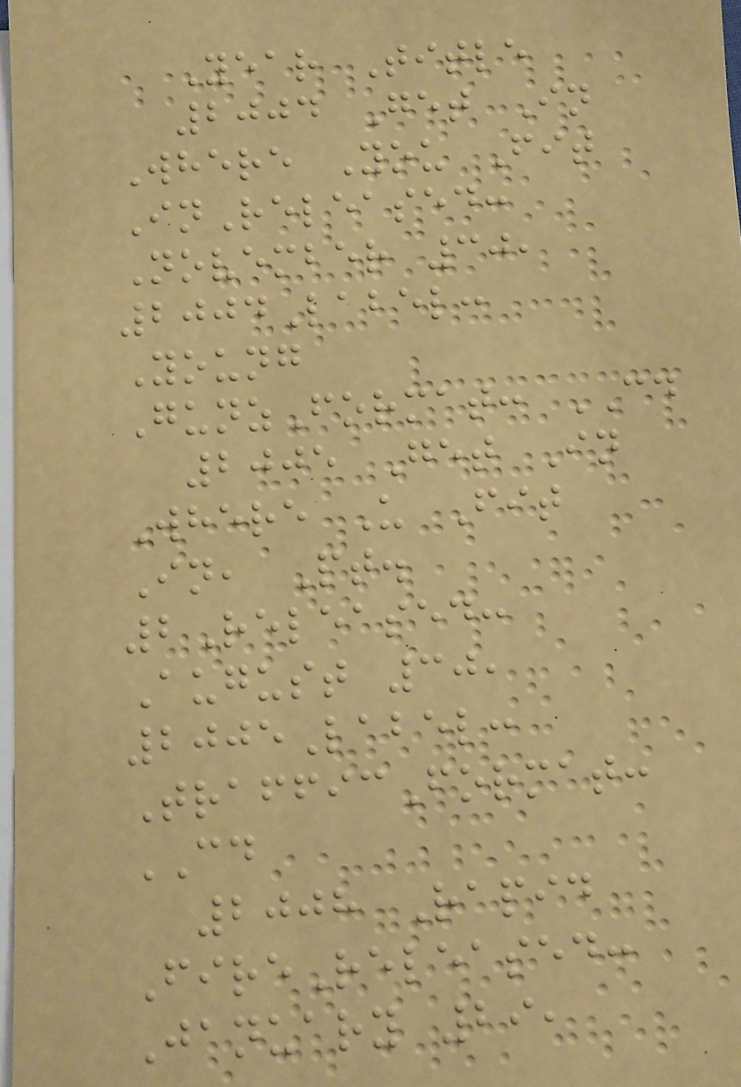Year Title
2004 Get In
Where You Fit
InReleased:
November 30,
2004Label:
Young
GunzFormat: CD
2005 Get In
Where U Fit
In, Pt.
2Released:
August 30,
2005Label:
TrafficFormat:
CD
2008 Rapid
FireReleased:
January 29,
